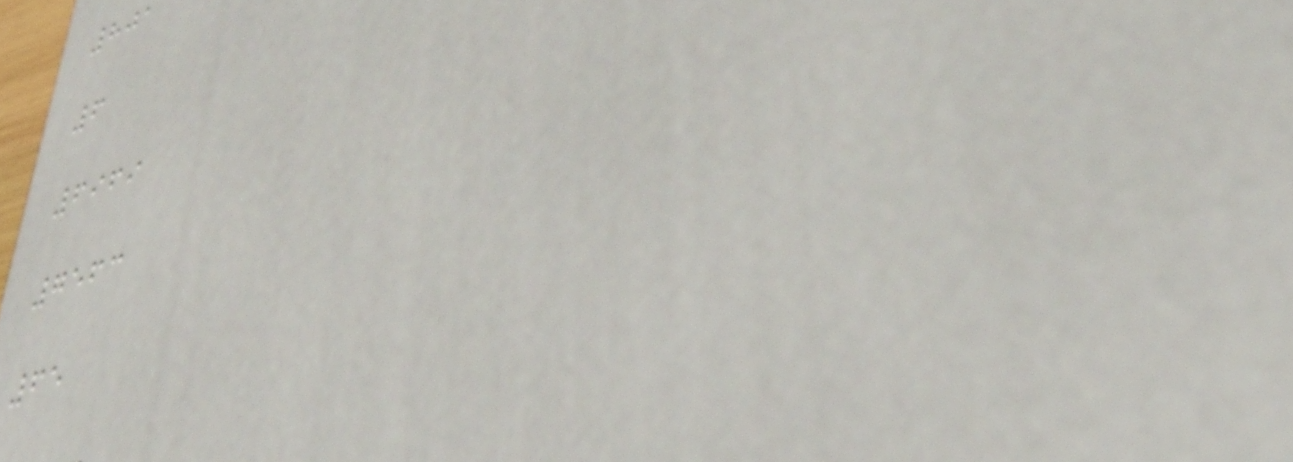801
6
6969
7563
65
